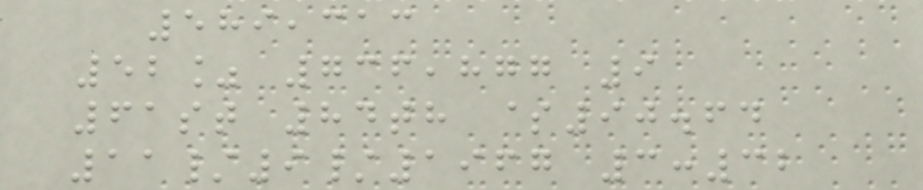589,313
52% 736,877 9
61st 84th $90.64
11/9/1967 3:32
